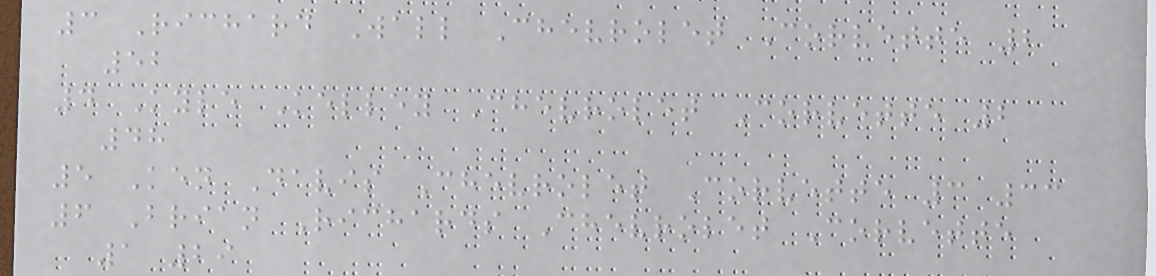3 Richard Wall Chevrolet Corvette 2
52
4 Kyle Kelley Chevrolet Corvette 2
48
5 Ken Davis Chevrolet Corvette 3 33
6 Brian Richards Chevrolet Corvette
1 29
